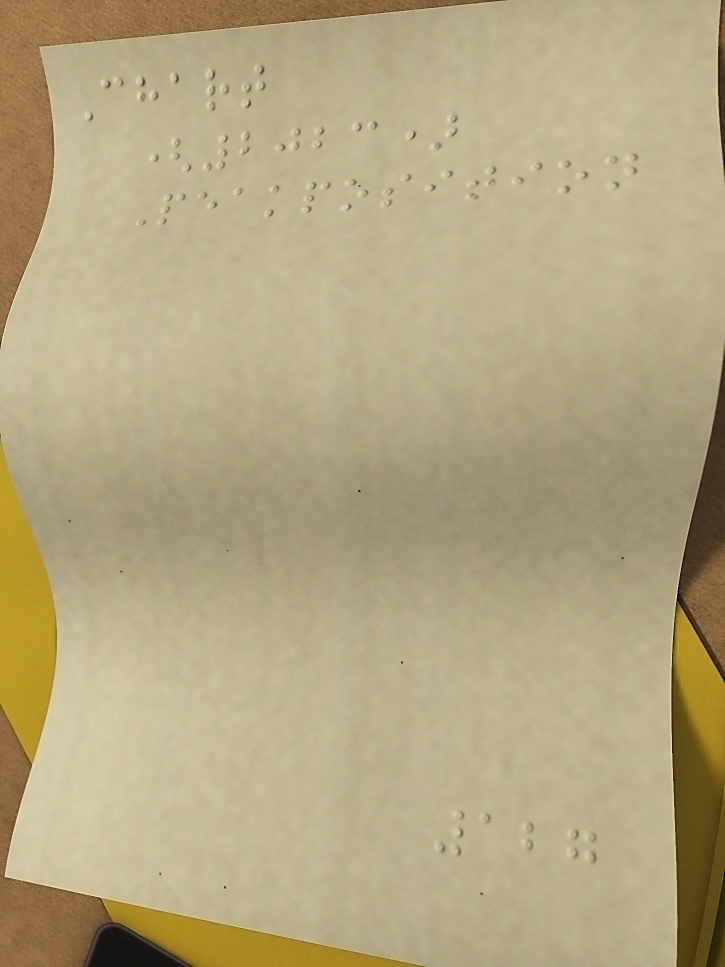Chart
(2023)
Peakposition
127
